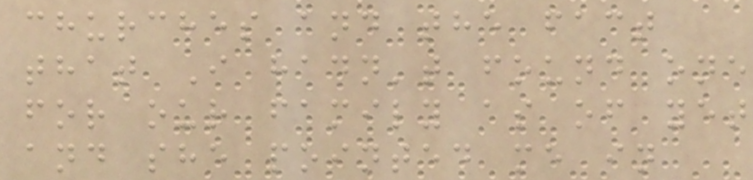churches and the fact
that I hadn't found one
for our family as of yet
and she pointed me in
